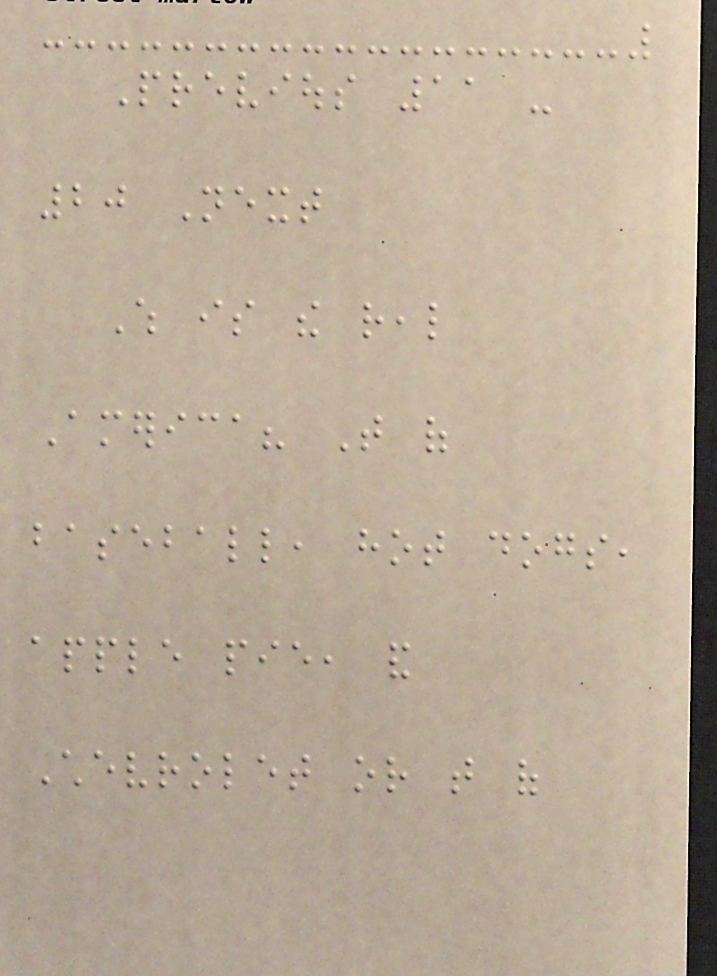Previous 11 -
20 Next
Which is the real
America? That of
baseball, hot dogs,
apple pie, and
Chevrolet or that of
